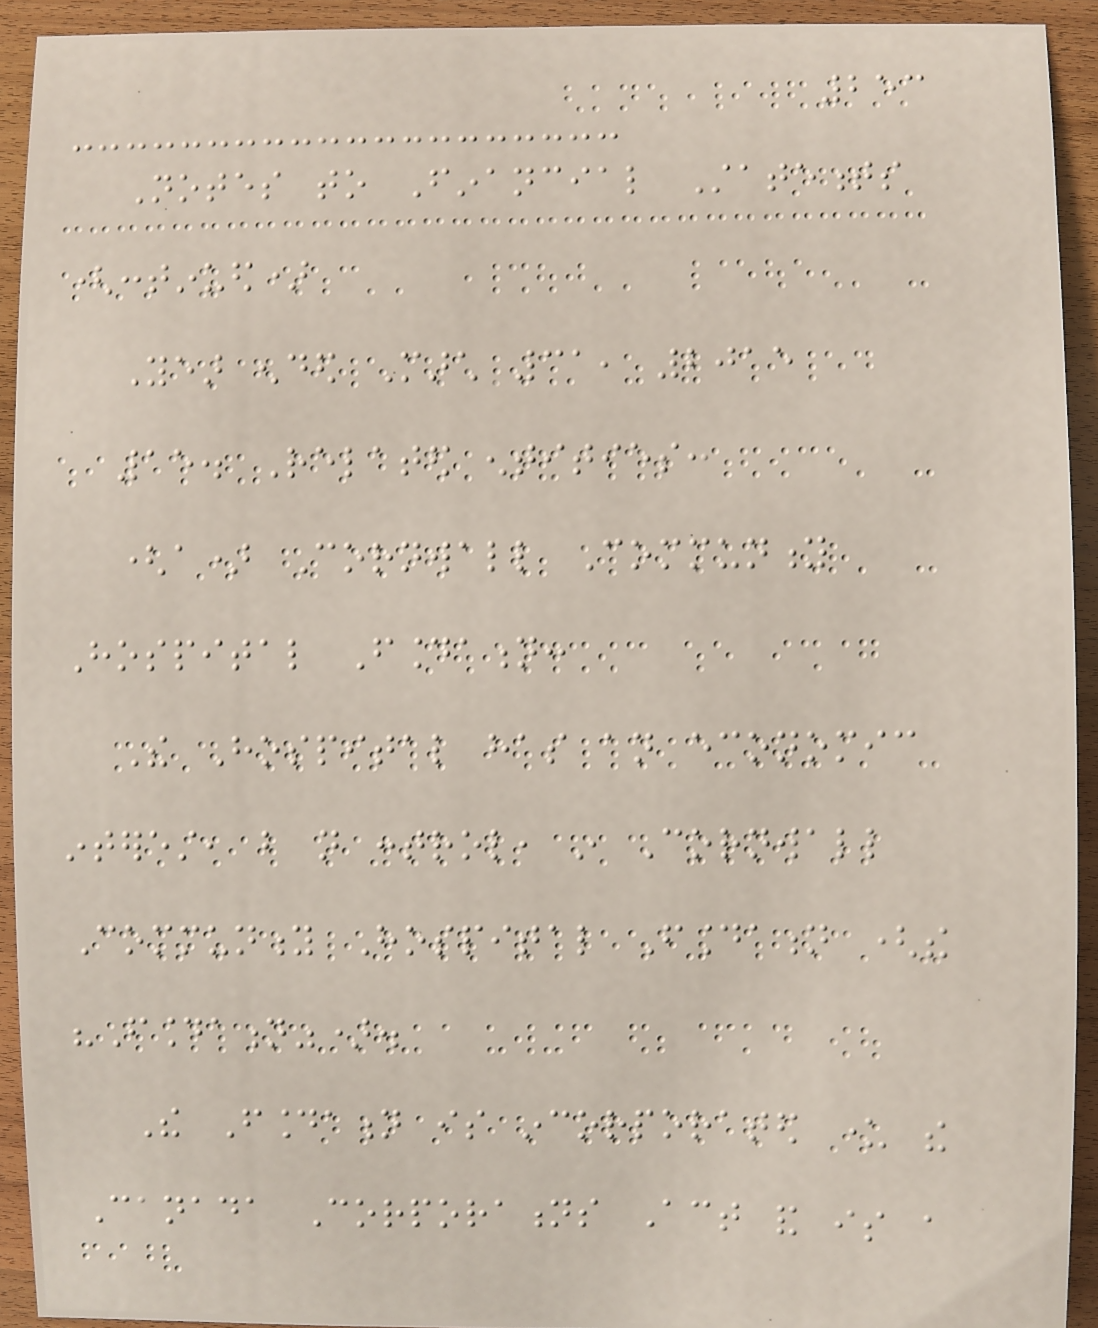253
Notes to Financial Statements
(continued)
Year ended March 31, 2015
15. Related entities:
(a) Cornwall Community
Hospital Foundation:
The Hospital has an economic
interest, but not control, in Cornwall
Community Hospital Foundation (the
"Foundation").
The Foundation is incorporated under the
Canada Corporations Act and is a
